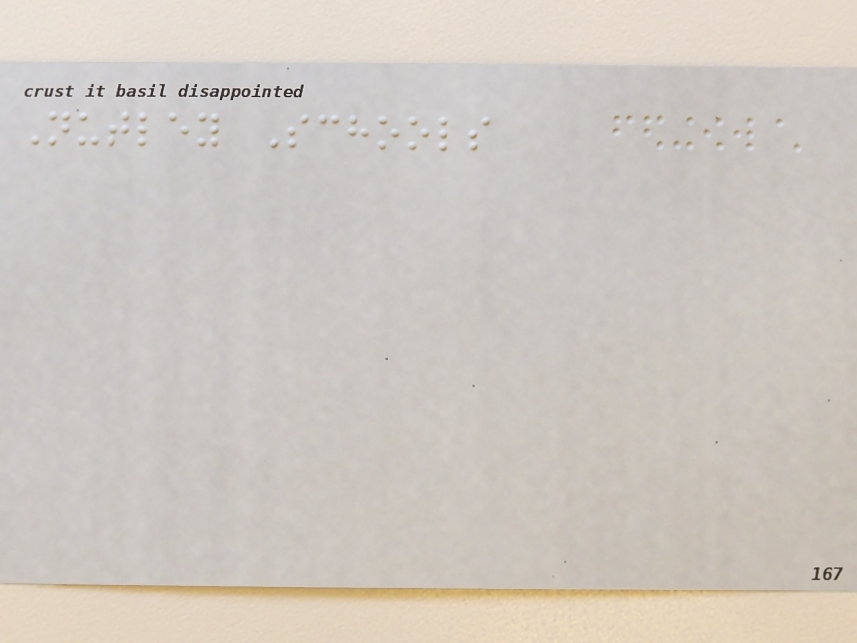Nutley Schools
